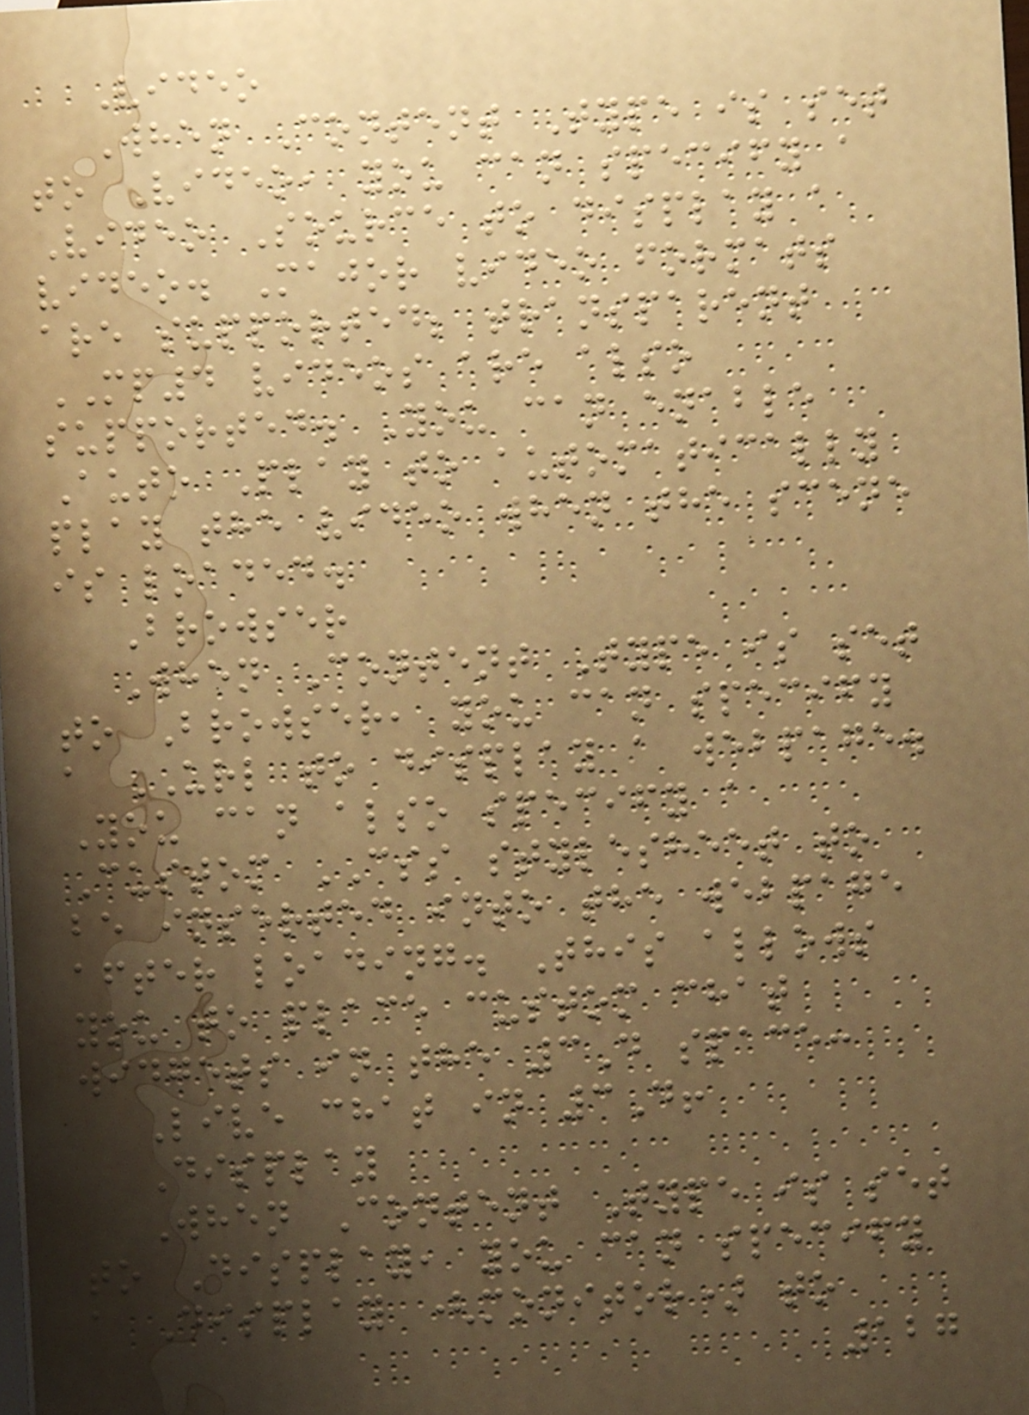Video
When Content Type is set
to Video, you can specify a
Video Source to display a
video. Major video formats
are supported; transparent
MP4 videos are also
supported. You can enable
Auto Play to automatically
play the video when the scene
is loaded.
Browser
When Content Type is set
to Browser, you can specify
a URL to display a webpage.
You can also specify a
Custom CSS stylesheet to
be inserted into the webpage
after loading. This allows
you to place custom chat
widgets in the 3D space:
Live chat in 3D!
Display
When Content Type is set
to Display, you can specify
a Display (monitor) to
127
